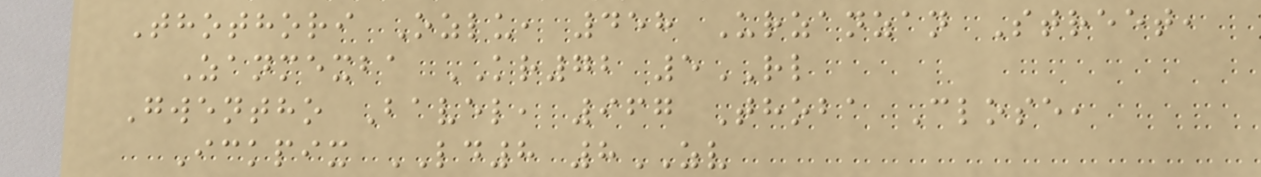Thothori Ozlu, 458 Urzanzan Street,
Zanmexba KR72 5RL
Gwentho Bavel, 967 Thoba Close,
Ickpix LD8 8ZV
